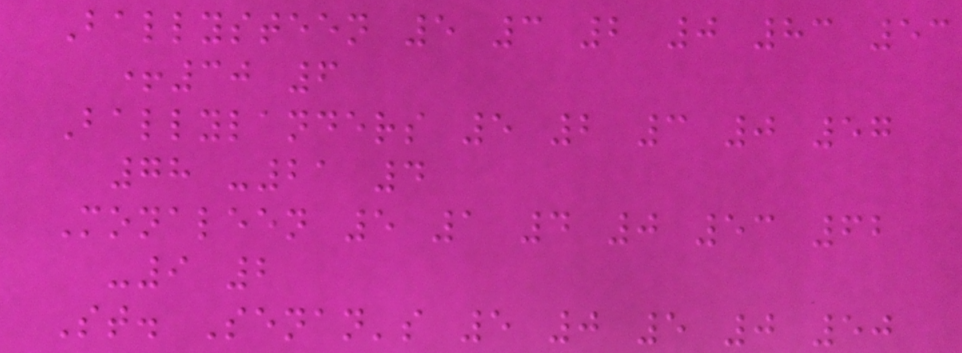Ballysteen 5 3 2 0 83 53
+30 6
Ballylanders 5 2 3 0 57
78 -21 4
Monaleen 5 1 4 0 53 62
-9 2
St. Senan's 5 0 5 0 50
